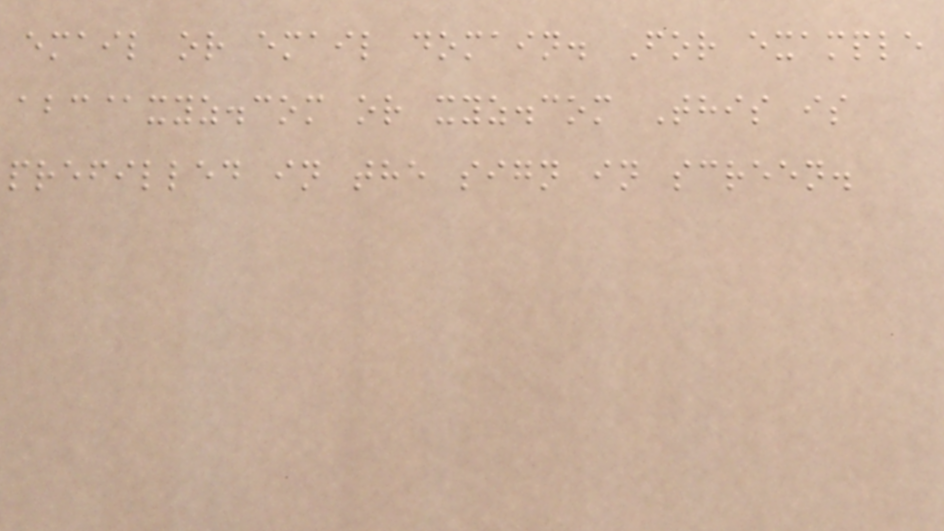email or email domain. For example
abc@xyz.com or xyz.com This is
prefilled in the sign in screen.
